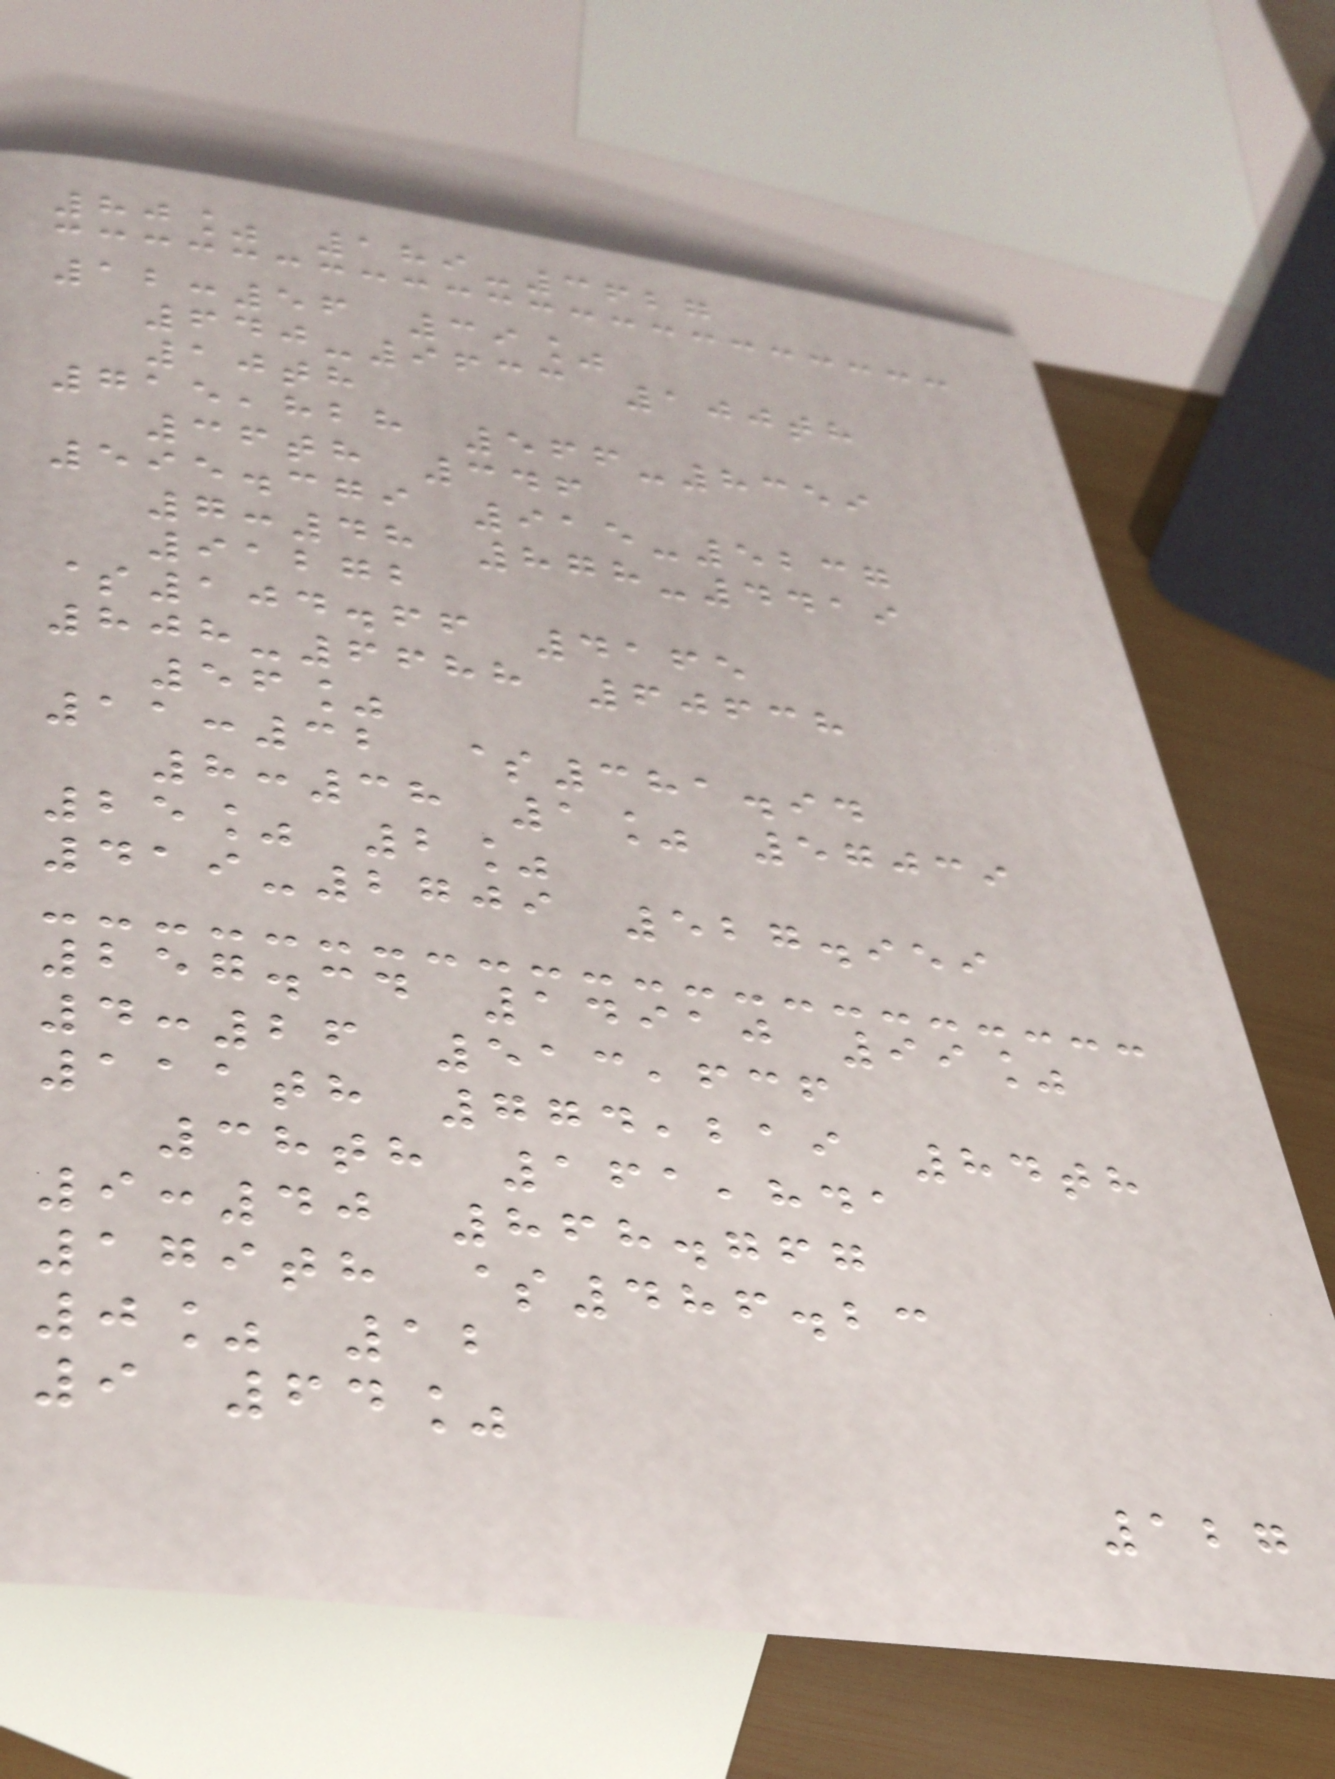80% 189-3627
12:56 39%
640-9633 100th
10th
715,828 566-8359
36th 346
595.379 915-5237
7:48 878-4419
91272
$104.66 4165
808-6688 60638
56%
11:32 $381.94
8:38 1% 57039
25% 2%
419-2709 527.959
257.34 14910 99%
4:26 513,636
111th 774,219 84th
38th 161,841
9:40 868.767
179th $486.23
0% 12
9 64%
127
